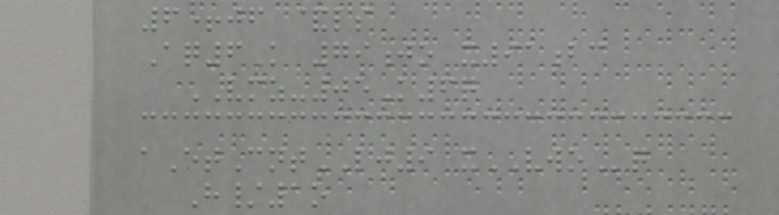6+jf &ls
Aq6K 79jo x91bc
VMZ-05K6q
aEtCntLJ9 xVWOq
H/1o
